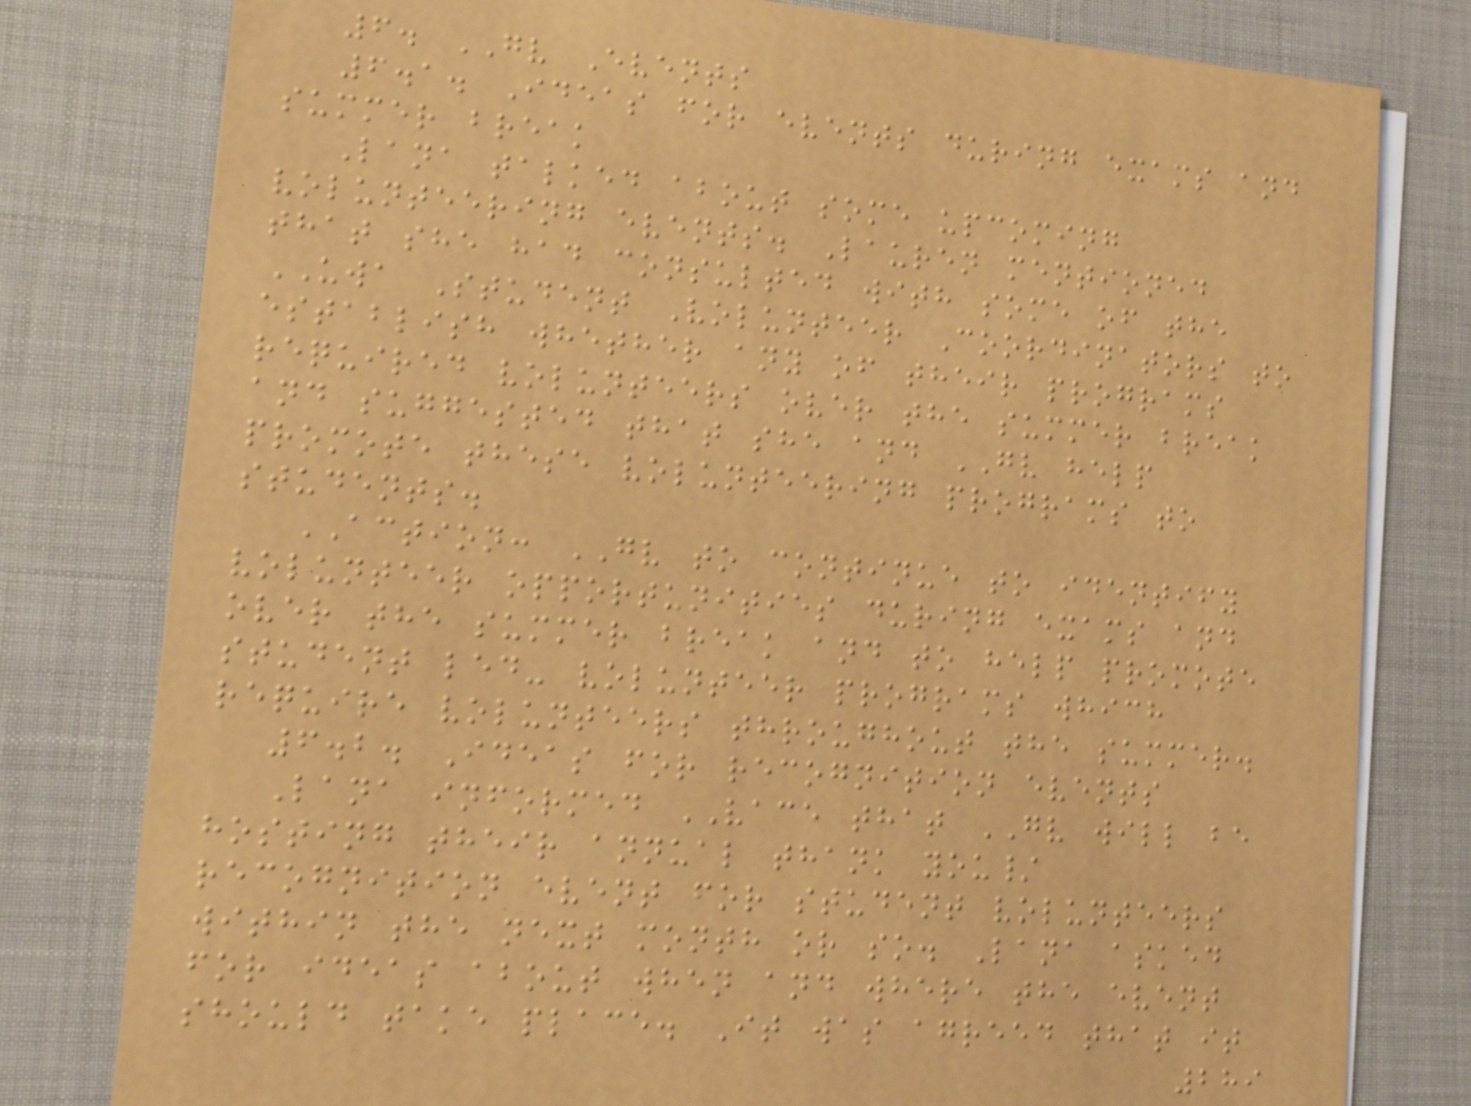6. GV Events
6.1. Ideas for events during exams and
summer break
Lana talked about some upcoming
volunteering events. Lauren mentioned
that she had consulted with some of the
UWA Student Volunteer Coordinators to
establish whether any of their programs
required volunteers over the summer break
and suggested that she and GV help
promote these volunteering programs to
students.
ACTION: GV to continue to identify
volunteer opportunities during exams and
over the summer break and to help promote
student led- volunteer programs which
require volunteers throughout the summer.
6.2. Ideas for recognition events
Lana informed VACE that GV will be
hosting their annual thank you/
recognition event for student volunteers
within the next month or so. Lana asked
for ideas about when and where the event
should take place. It was agreed that it
289
